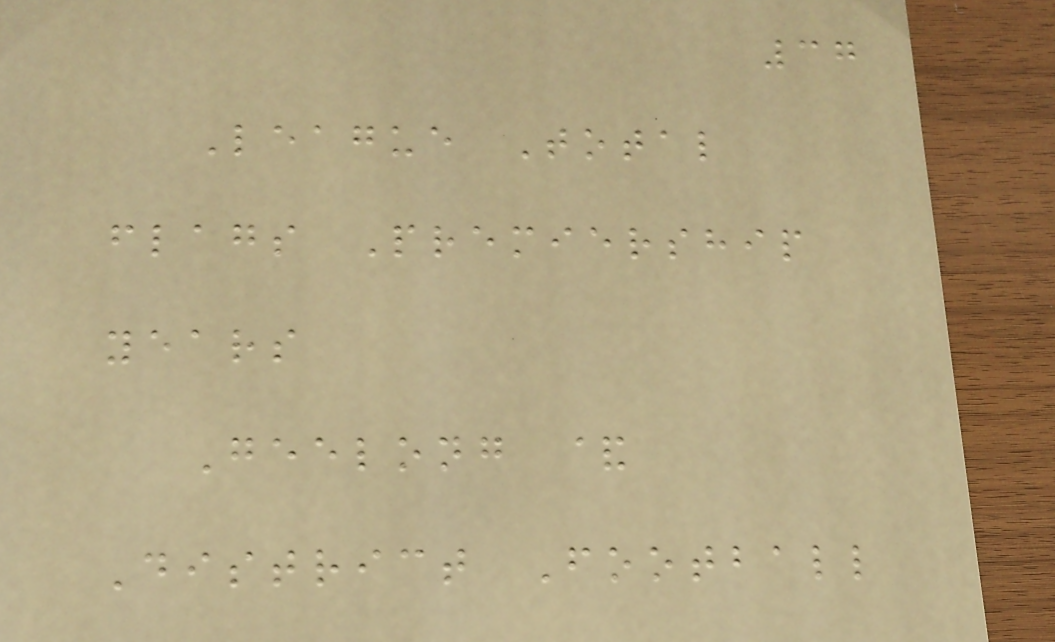37
League Total
flags Premiership
years
Geelong &
District Football
